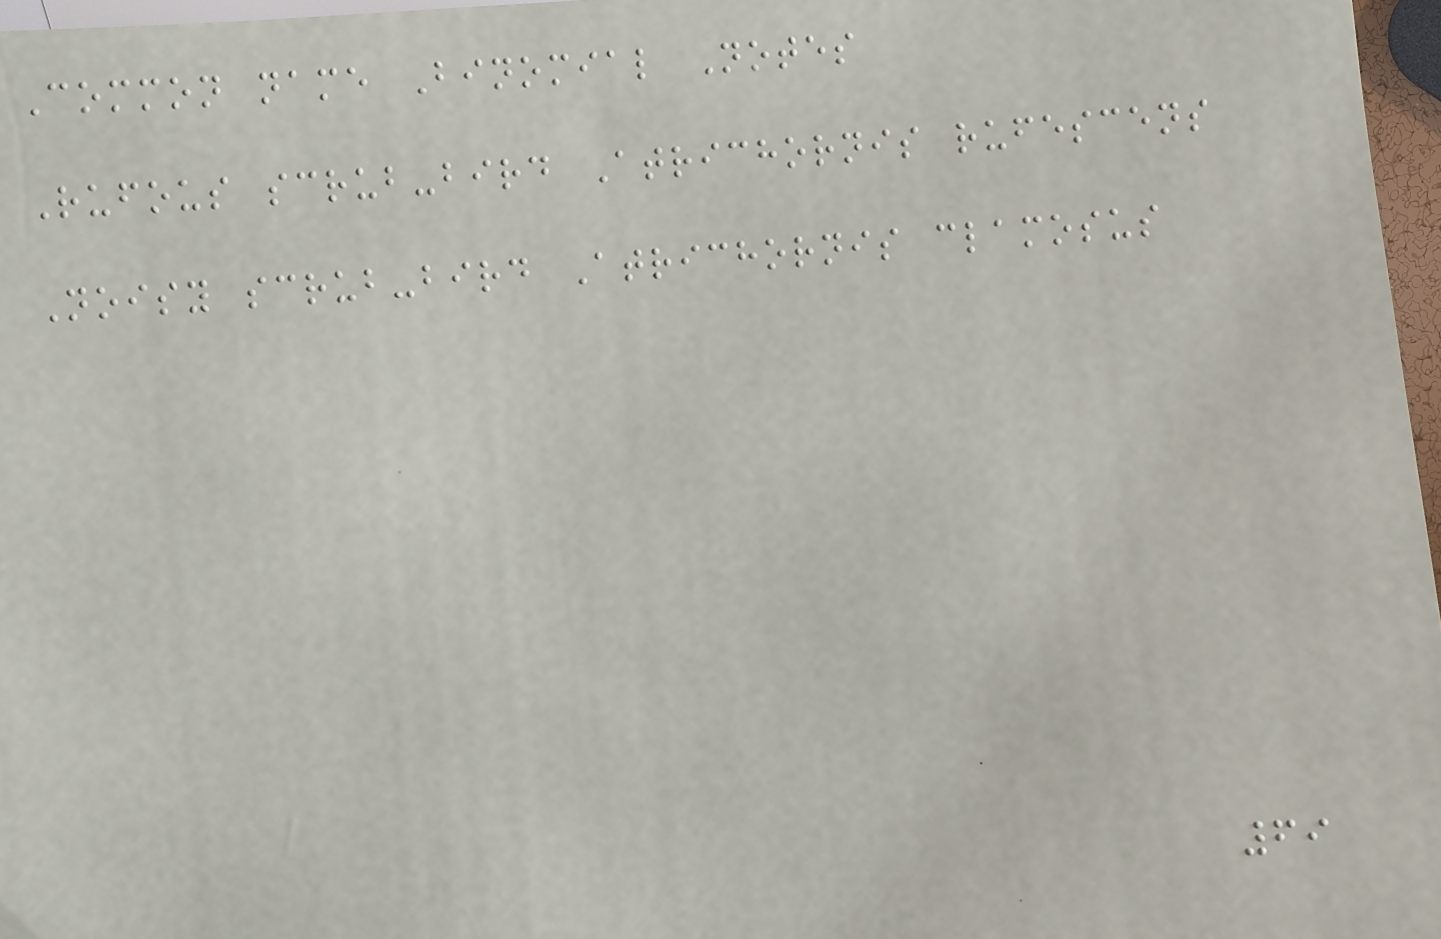Common name Binomial Notes
Rufous scrub-bird Atrichornis rufescens
Noisy scrub-bird Atrichornis clamosus
69
